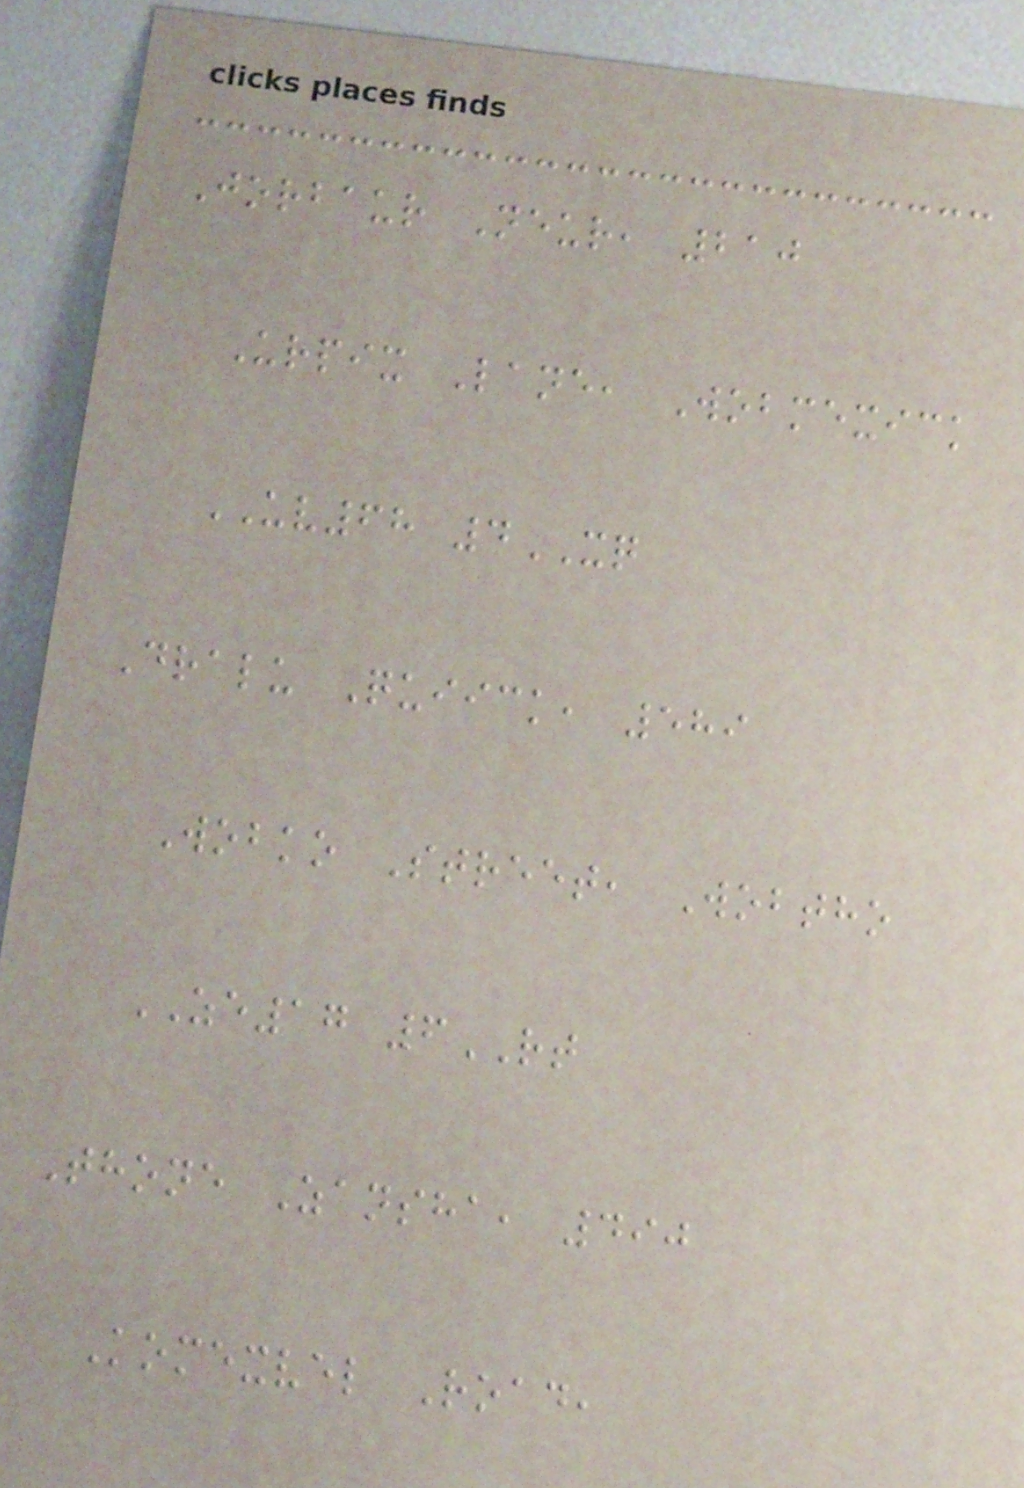Jorbaur Neur, 210
Urpix Lane, Wobmexick
UV68 4XQ
Dralu Quiick, 589
Wobko Street, Wobtho
ZE17 6RT
Thone Zansha, 490
Komexvel Road,
